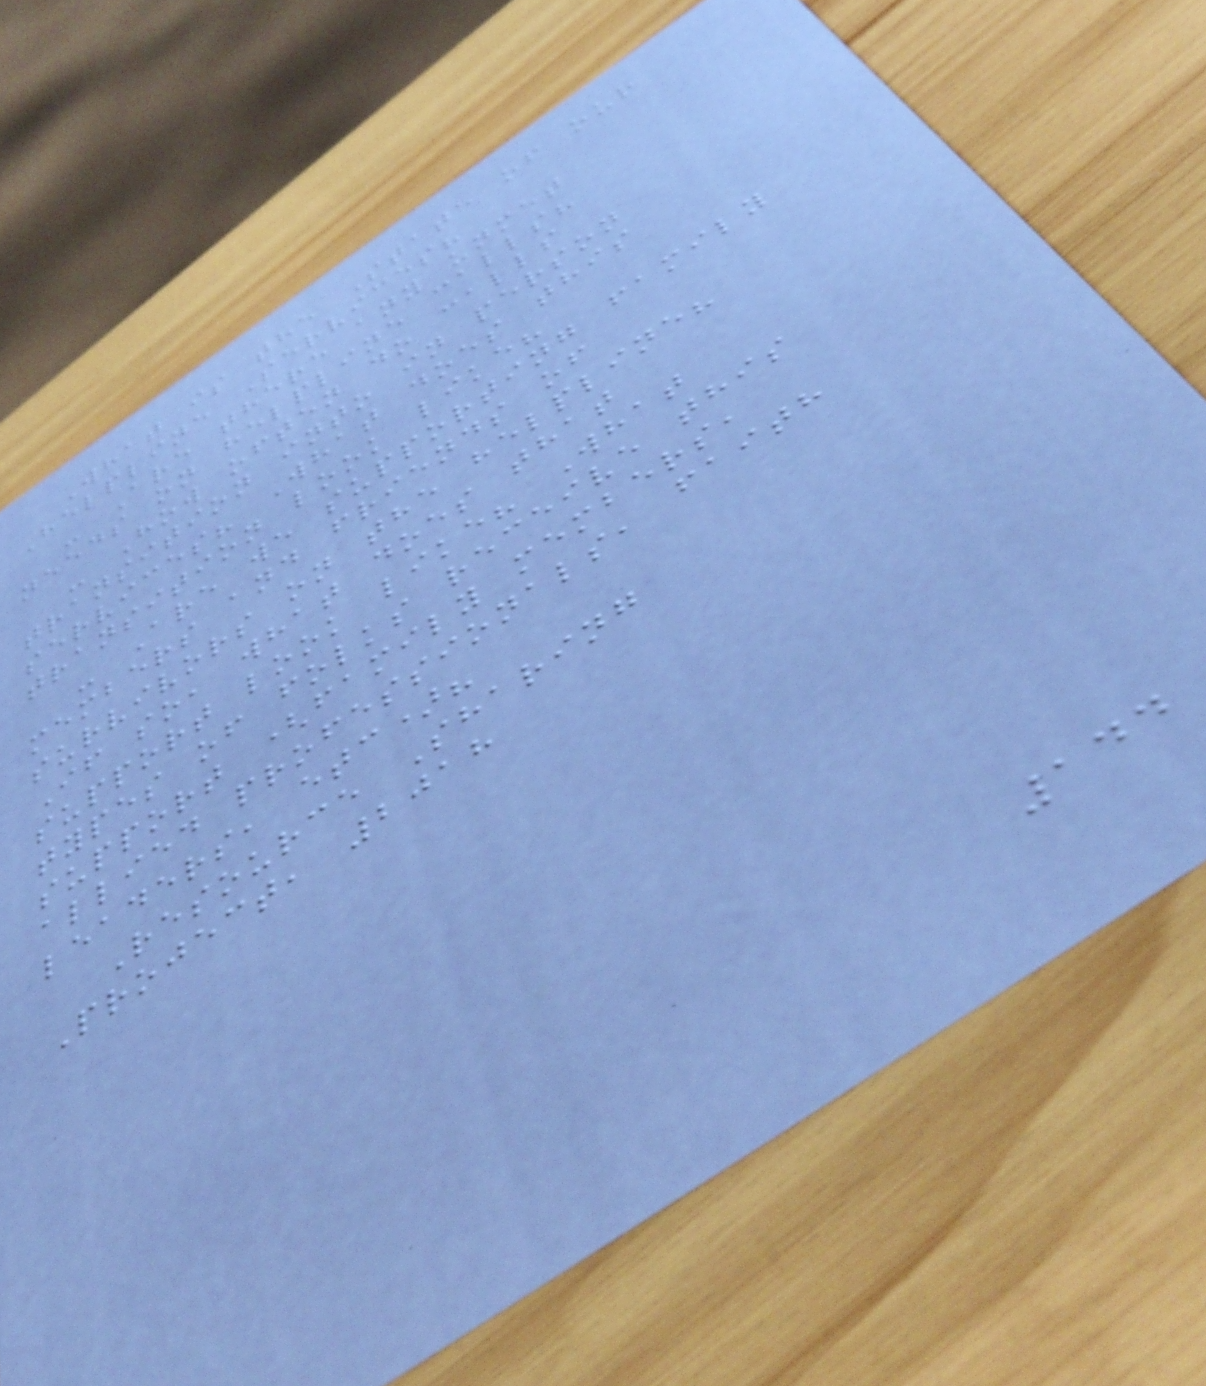What is the State of our
Helpline Services?
- Are there any unmet
needs on helpline calls?
- How often do calls
transition into in person
services? What does this
transition look like?
- Are we supporting family
members and friends of
survivors on the helpline?
If so, what does that
support look like? What
types of folks receive this
support (family members,
allied professionals, faith
leaders, etc)?
Resource Sharing
Project, 2018
144
